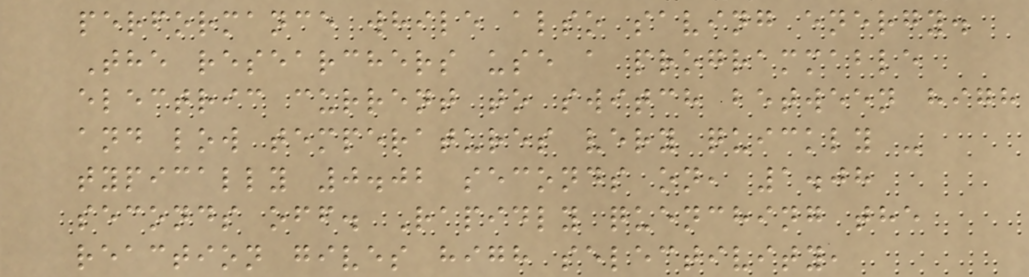performance while also saving energy.
The researchers use a programmable
electric current to switch between high
and low temperatures very quickly -
typically 0.02 seconds on, 1.08
seconds off. Rapidly quenching the
reaction gives high selectivity,
